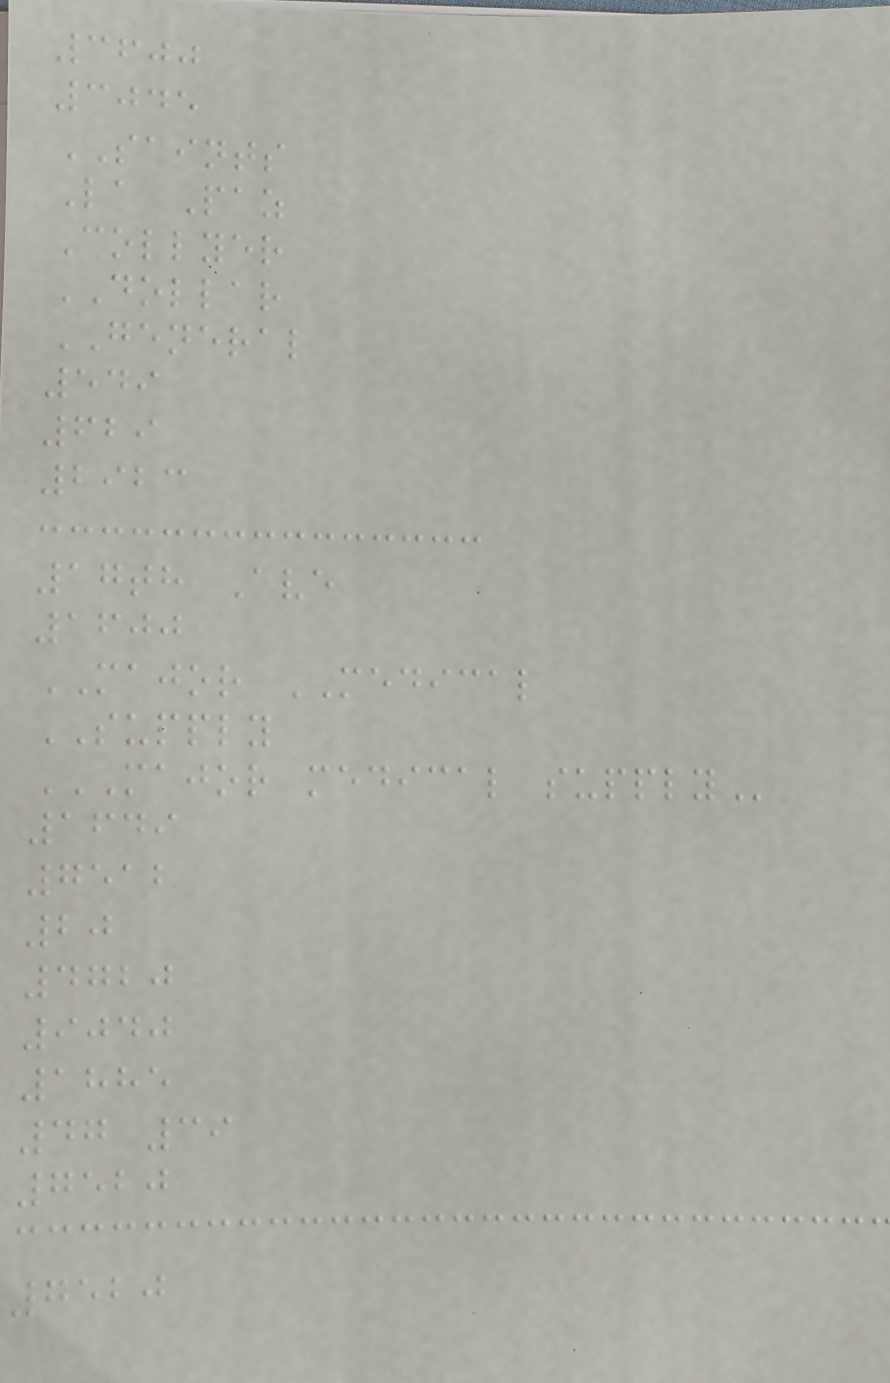3600
3045
SAINTS
La Paz
Collyer
DOLLAR
GENERAL
549
629
2923
17th Ave
1600
MAJOR MEDICAL
SUPPLY
MAJOR MEDICAL SUPPLY
1649
7512
20
4720
9040
1885
47 39
7520
7520
